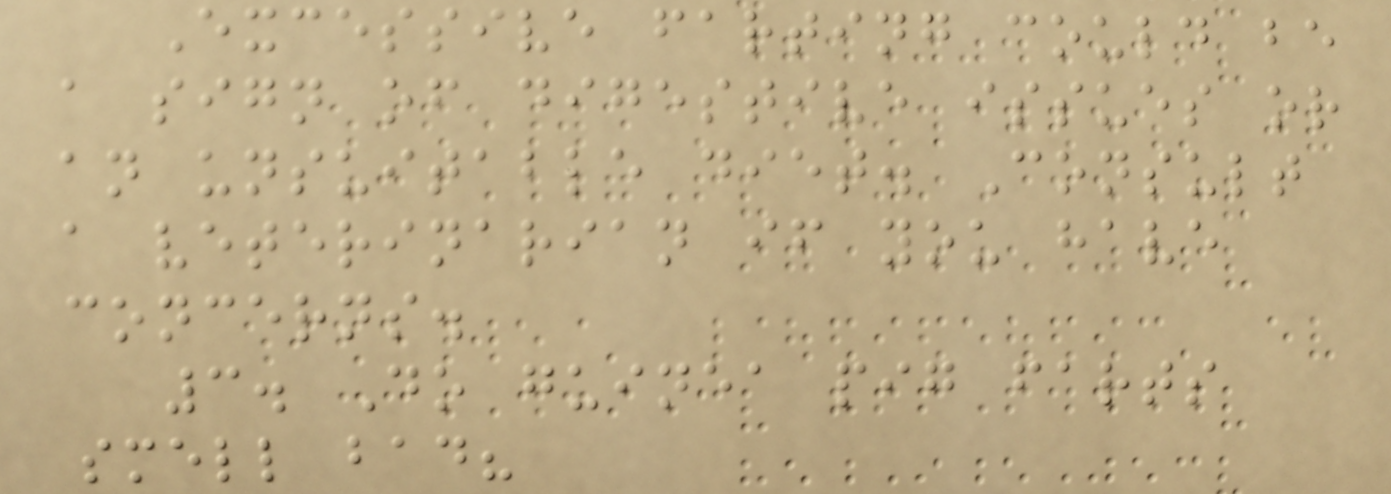Excessive farting could be
a sign of digestive issues or
an unsuitable diet. Consult
a veterinarian if you have
concerns.
3. Do guinea pig farts
smell bad?
